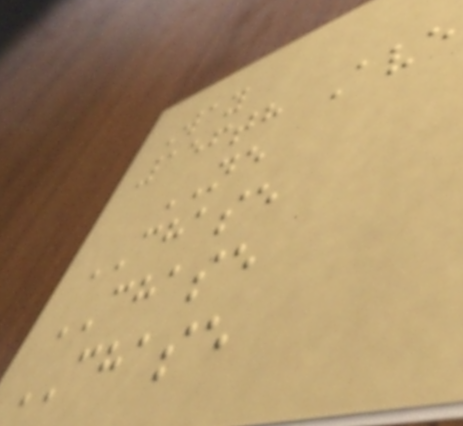Way
156th Ave
NE
CHASE
CHASE
CHASE
